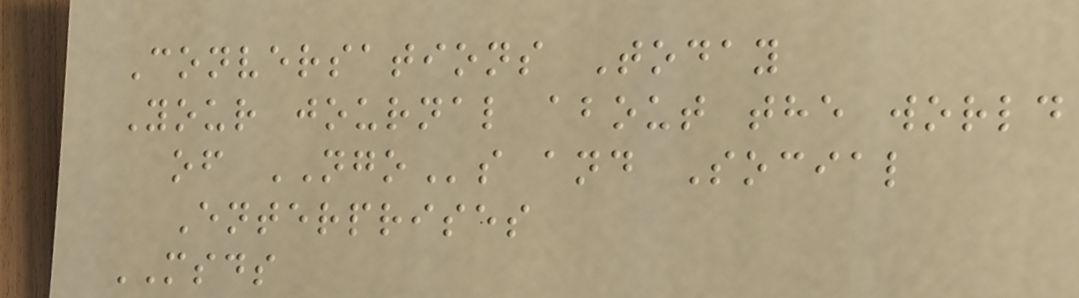Conversations Today
Your journal about the world
of NGOs and Social
Enterprises
MSDS
